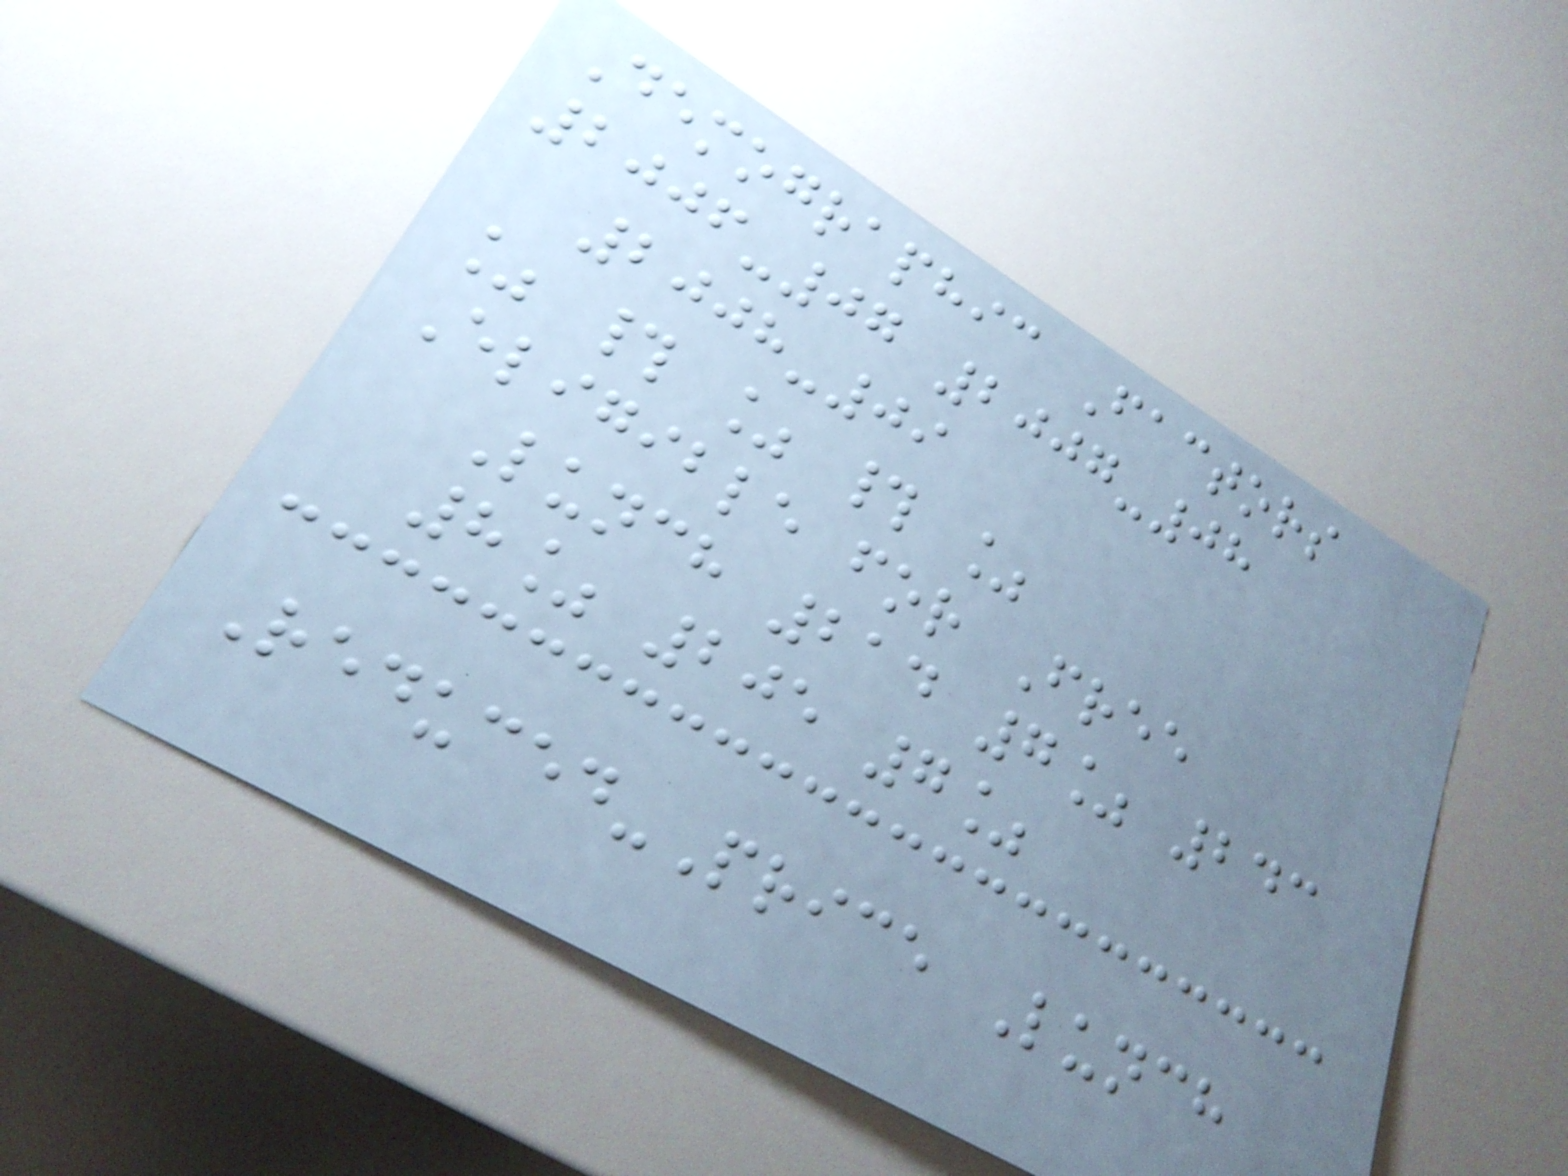Demographic Factors
2006-07 2007-08
2008-09
% # % # %
Eligible for Free
Lunch 214 7% 243
8% 205 7%
Reduced-Price Lunch
